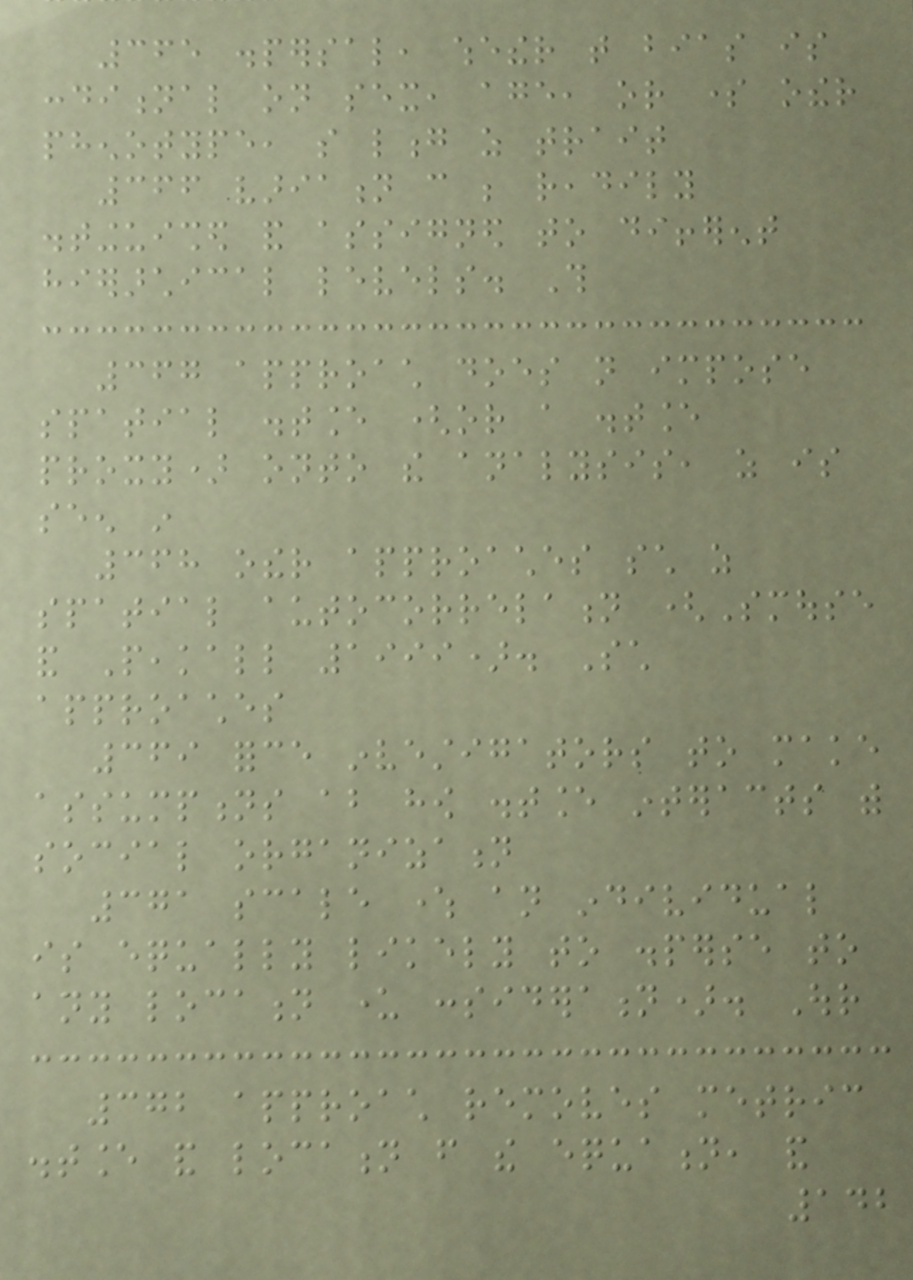365 dispersal, whether that bias is
conditional on sex, age, or some other
phenotype, so long as trait
366 variation can be readily
distinguished and assigned to different
hierarchical levels. This
367 approach does not impose
spatial distance (or a distance
proxy) onto the analysis, as is
seen in
368 other approaches such as
spatial autocorrelation (Smouse
and Peakall 1999). Such
approaches
369 force investigators to make
assumptions about how distance interacts with
social organization
371 scale where an individual
is equally likely to disperse to
any location under consideration). Our
372 approach removes metric
distance and location from the equation, and
142
